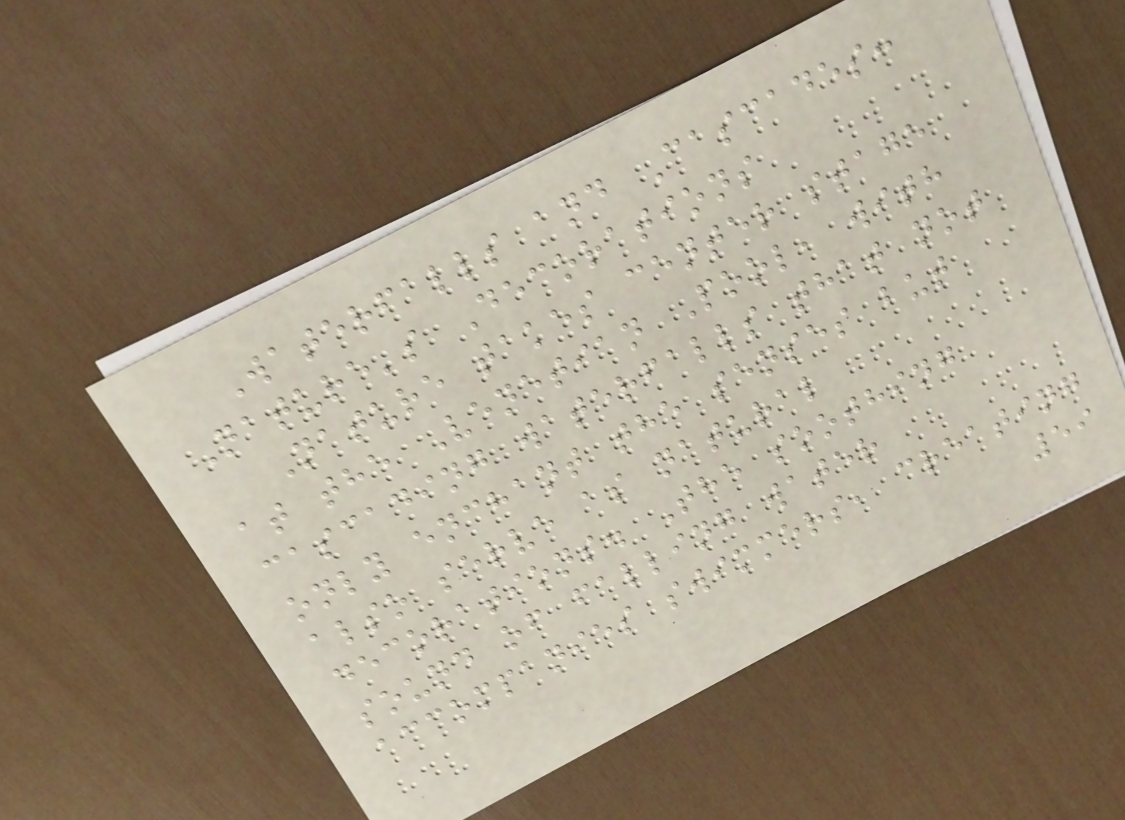Waterfalls and Cascades:
Nature's Decorations
Nature takes center stage
at the Venetian Pool, with
cascading waterfalls that not
only enchant the senses but
also serve as natural
decorations. The soothing
sound of falling water
accompanies swimmers, creating
59
